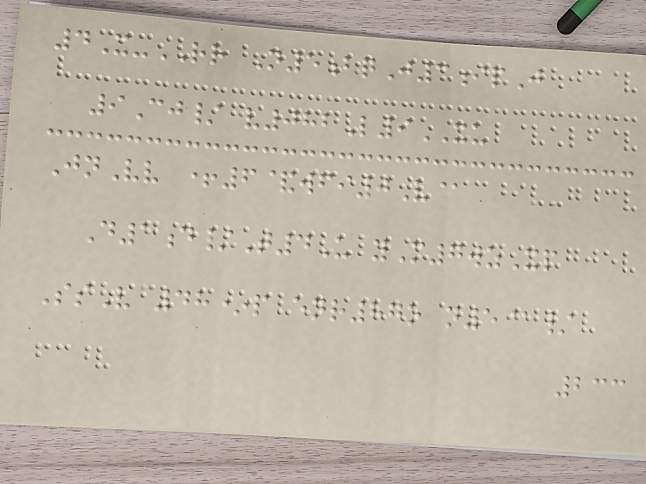4X-RR N5bqJ3ipJ
9Cj/ v082L9XU
JnVv +6&wfi0V@
D1d/T4U yM7wzXp
SsV 48*p enr87o n5@/
233
